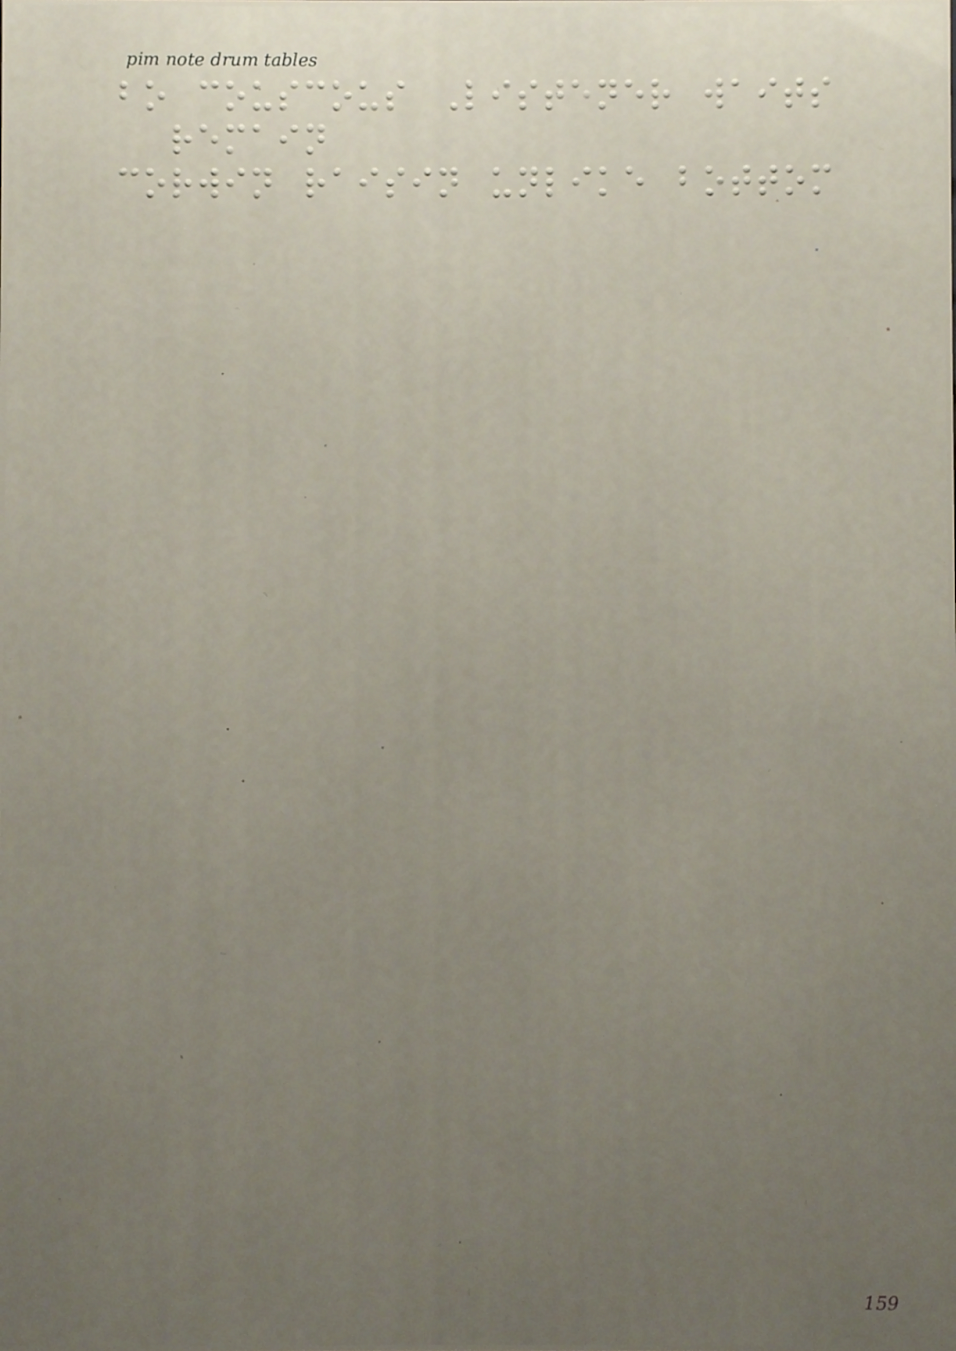bo couscous Listener waits
remain
corwin raisin unlike bottom
